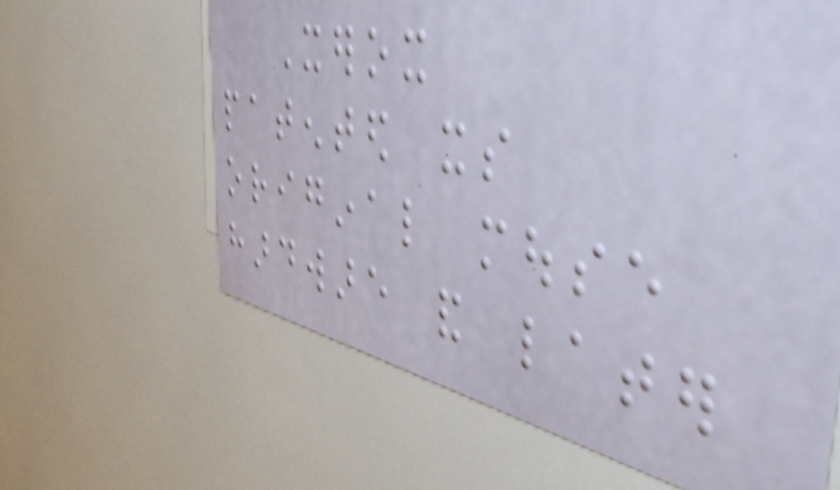Xerox
patented its
original mouse
hardware and later
